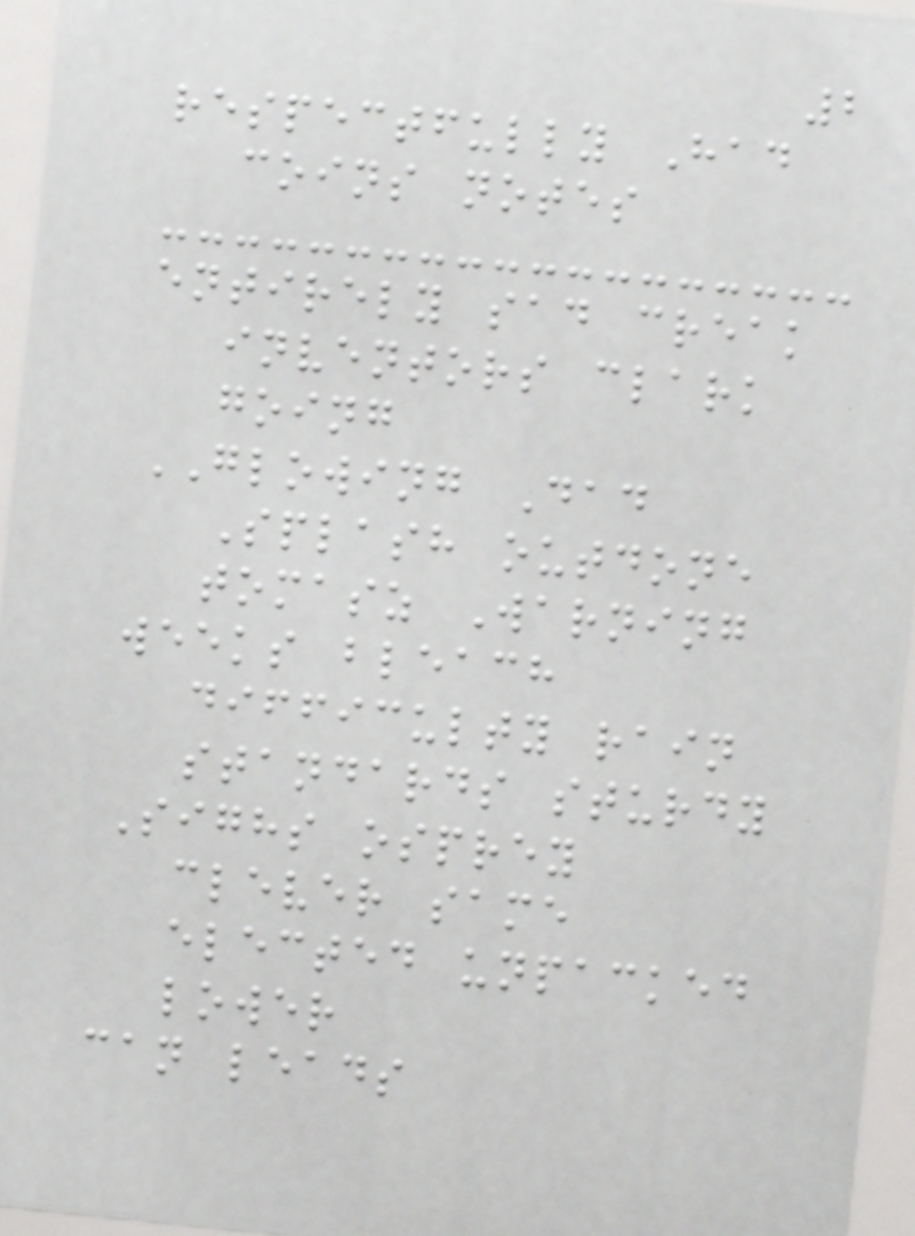2
respectfully Had
coins notes
entirely sad creak
inventors clark
going
GLOWING Dad
Splash outdone
tomasz Warning
weeks bleach
difficulty rain
standards sturdy
Sighs osprey
clever same
elected unpacked
lower
can leads
